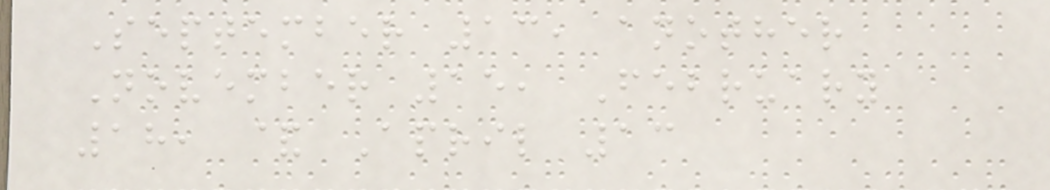September 13, another
November 15, February
18, & April 13
